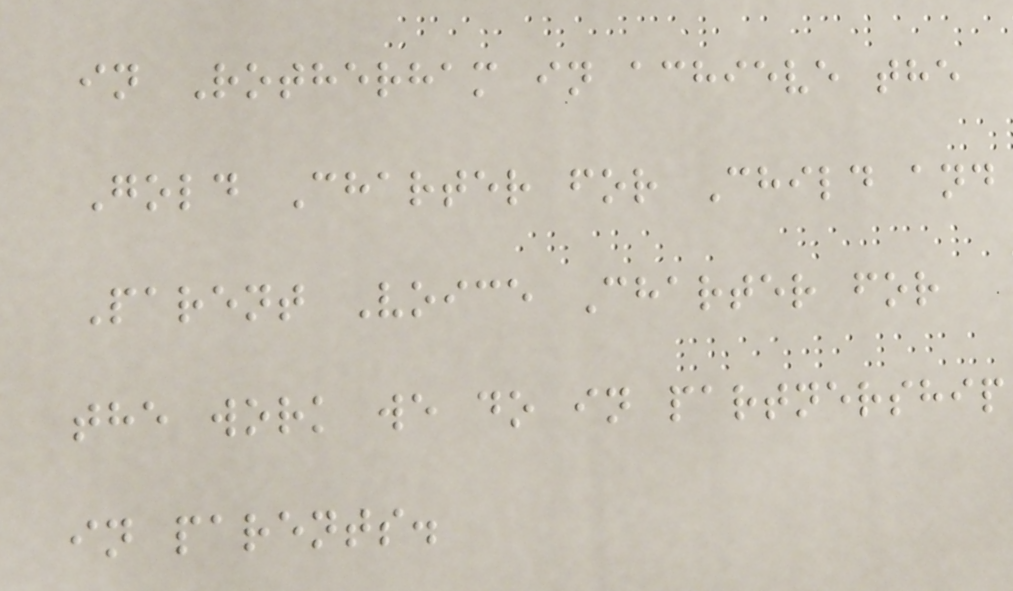in Rotherham in achieve the
Gold Charter for Child and
Parent Voice Charter for
the work we do in partnership
in parents.
